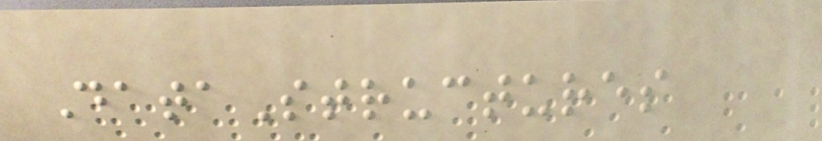DataStructures
